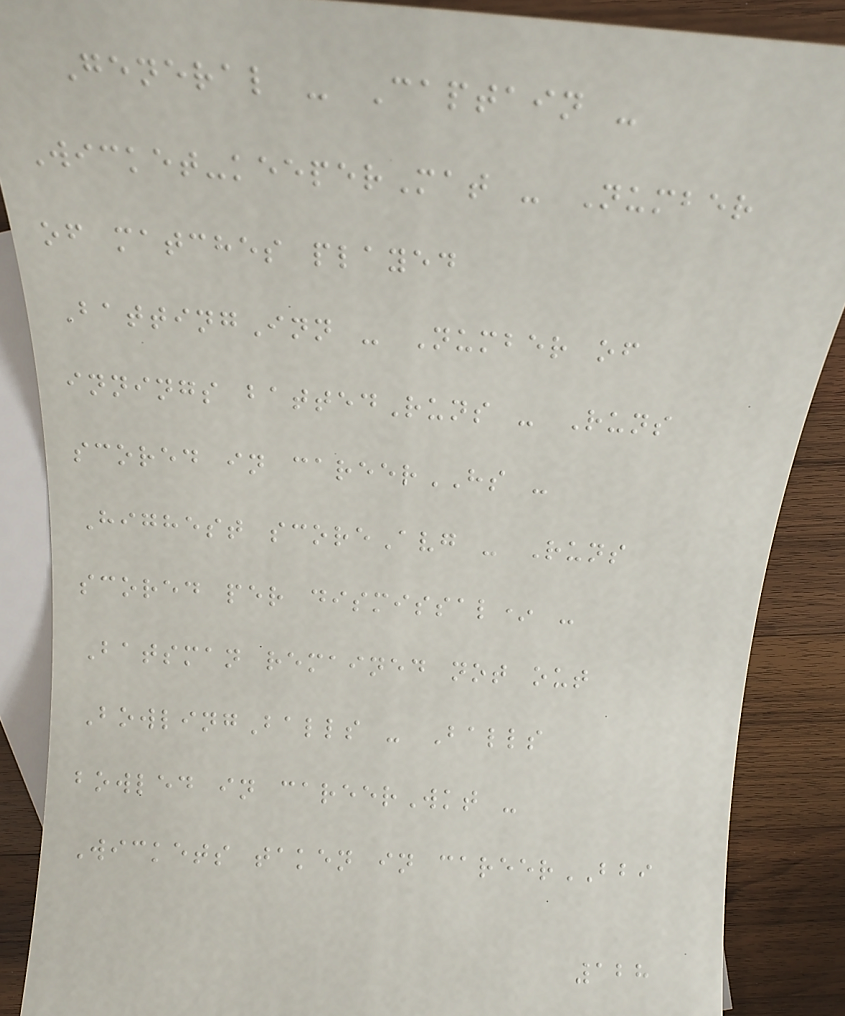General - Captain -
Wicket-keeperMat - Number
of matches played
BattingInn - Number of
innings battedRuns - Runs
scored in careerHS -
Highest scoreAvg - Runs
scored per dismissal* -
Batsman remained not out
BowlingBalls - Balls
bowled in careerWkt -
Wickets taken in careerBBI
128
